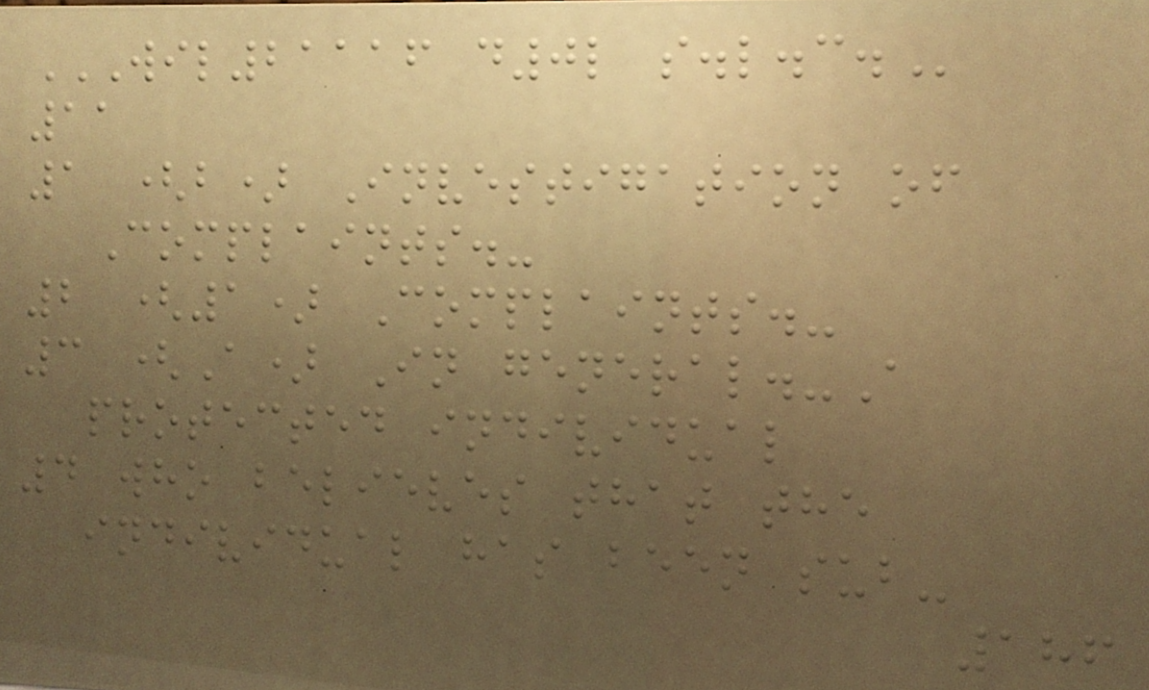WIL21116 D0L S.L.C.
11
1 (b) Investigation of
Complaints.-
2 (1) Complaints.-
3 (A) In general.-A
protected individual
4 who believes that the
individual has been sub-
186
